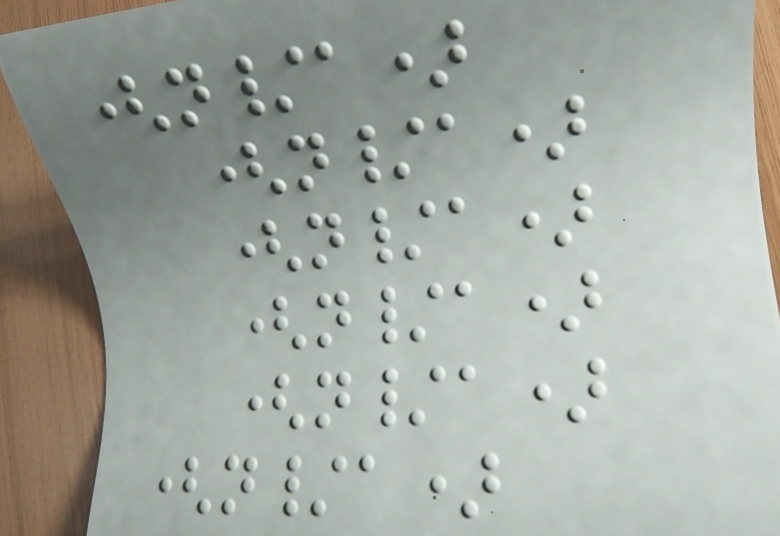(n/a)
(n/a)
(n/a)
(n/a)
(n/a)
(n/a)
